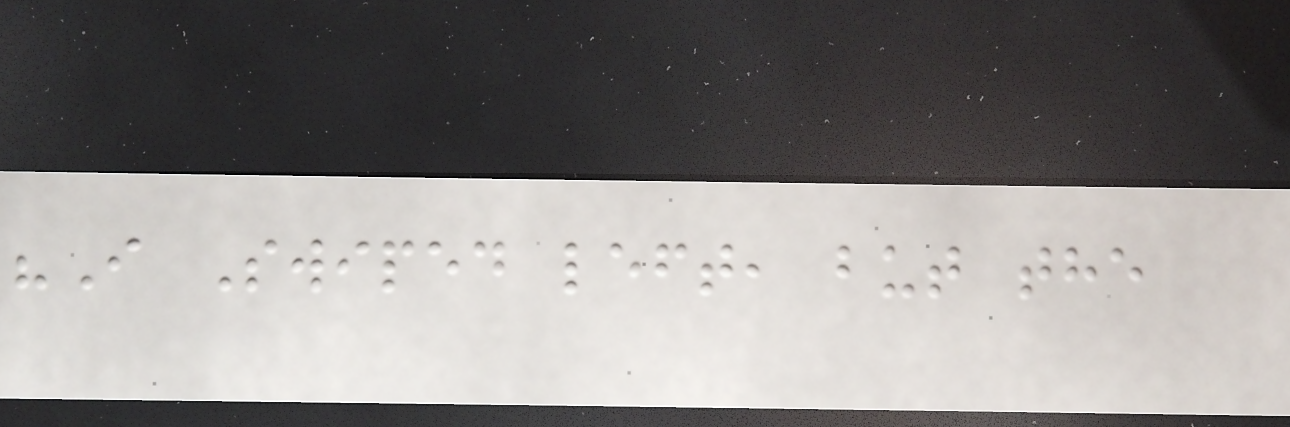"I Swiped left, but the
